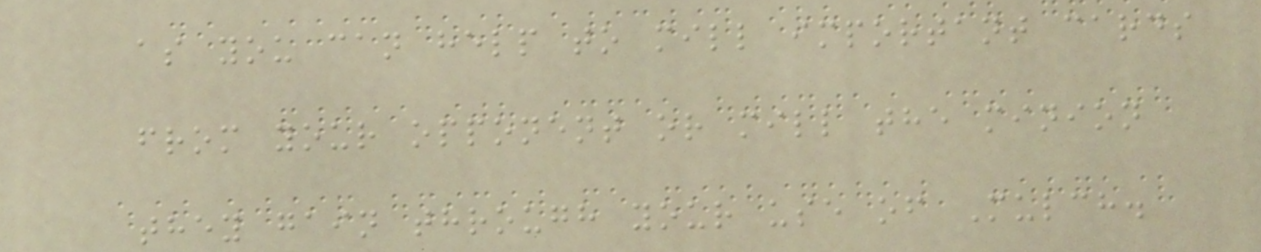as you can help to mill important cards
from your opponent or mill the minion
they gain through your use of Mulch.
